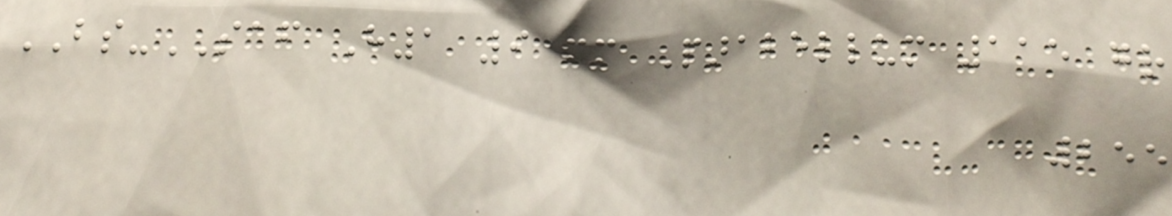BS-SAF H1 9 mm Parabellum 115 gr
255
